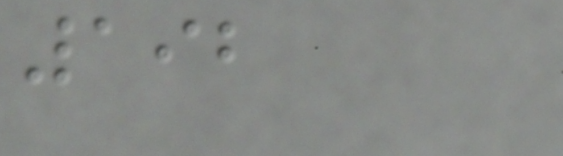192
